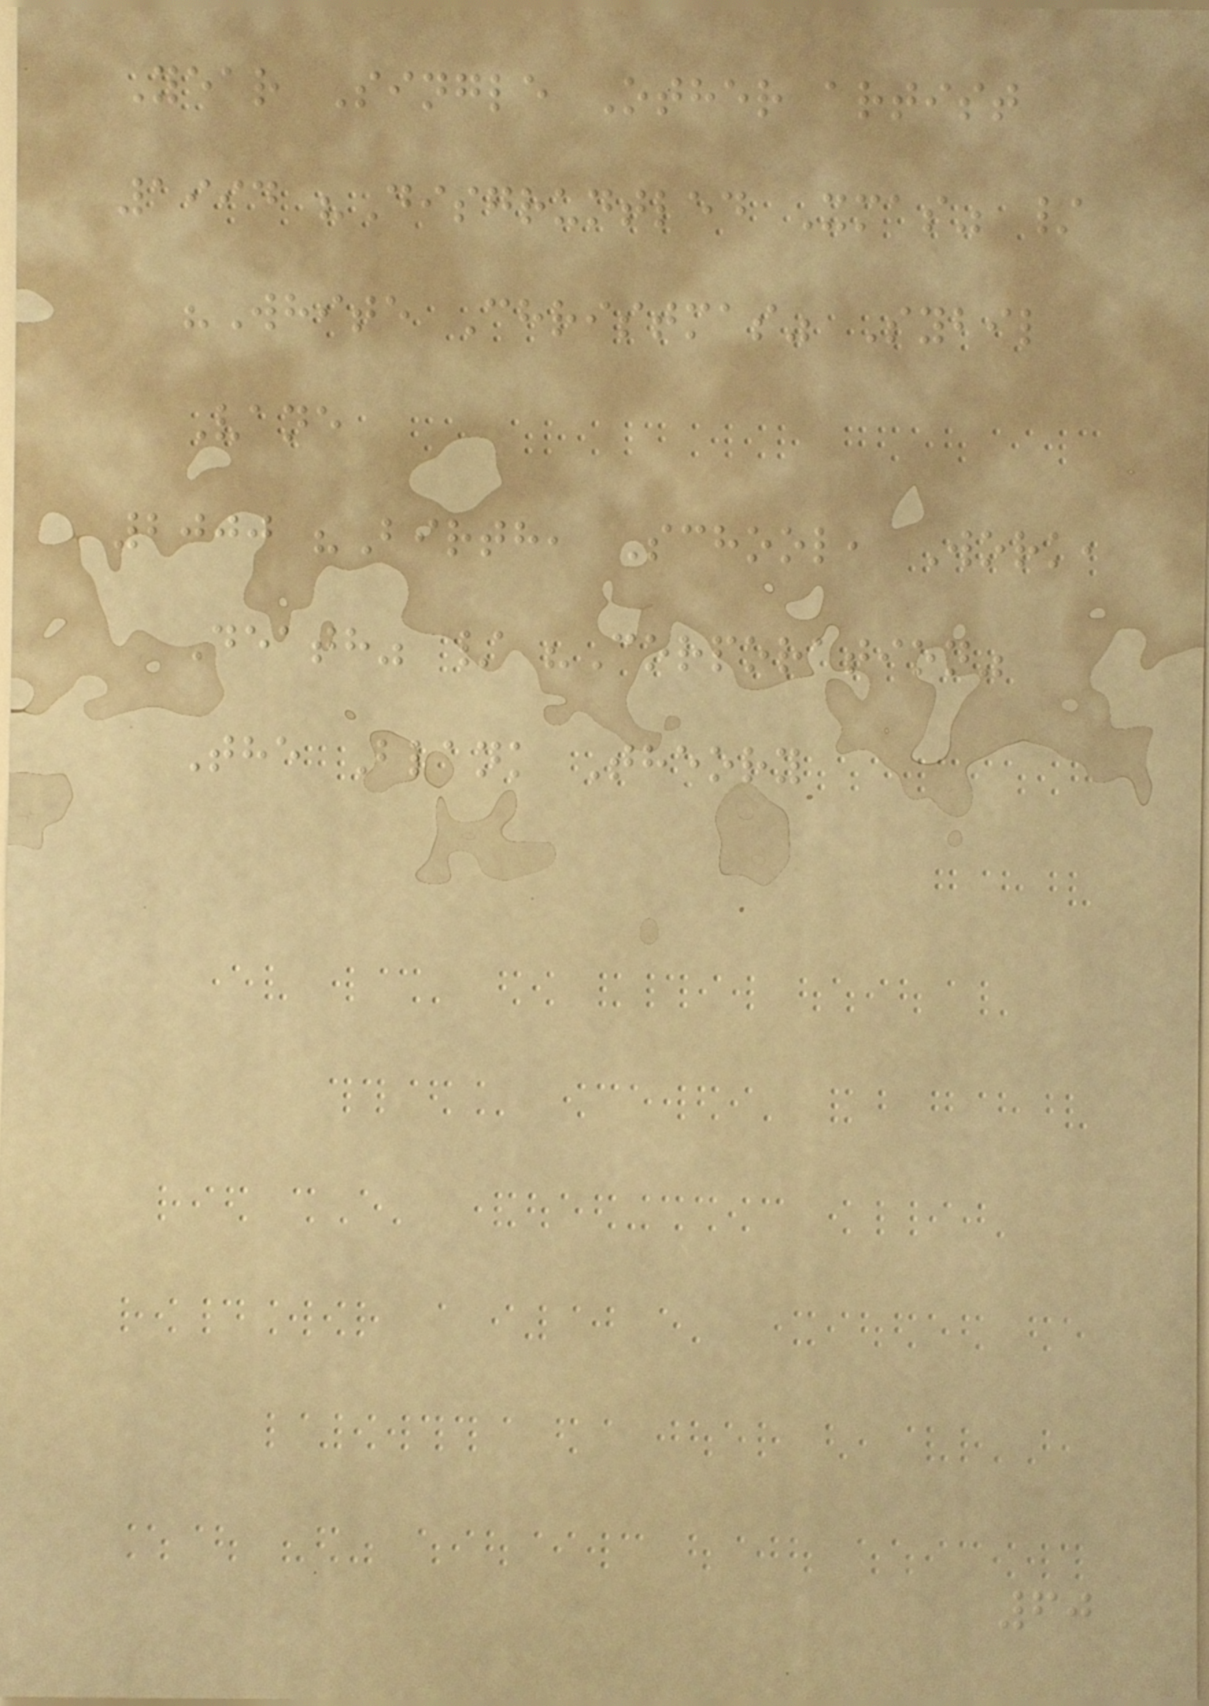Year Single Other artist
1994 "Disgruntled Xmas" /
"White Christmas" Sybil
Vane
2000 "Birth, School, Work,
Death" / "Corporation"
The Blank Theory
60
